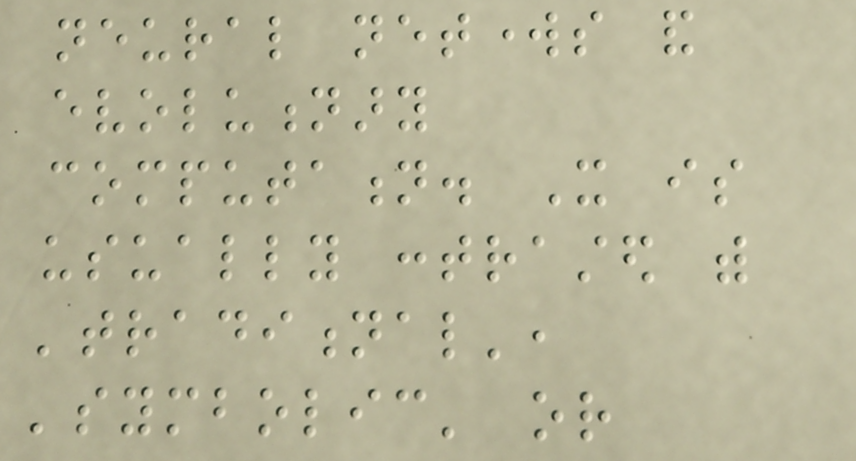neural networks and
evolutionary
computation. It is
usually contrasted with
'traditional',
'symbolic' or
